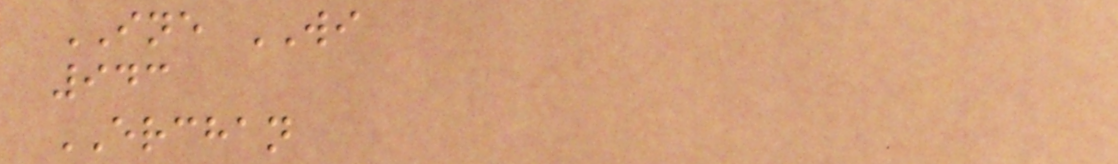INE WI
943
ERCHAN
